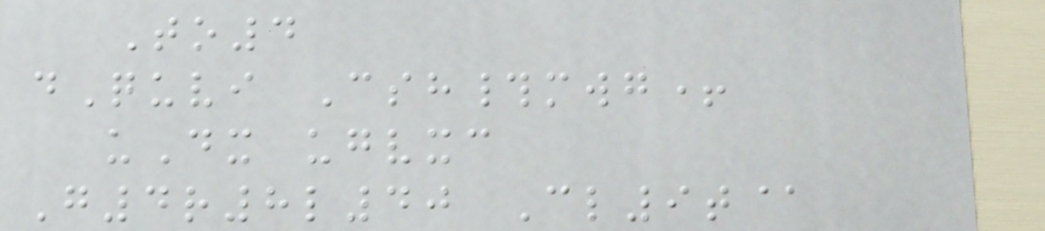To4
dQuvi Csh#mwg+
uDx ugvxc
G4r8l40 Cl9t@
